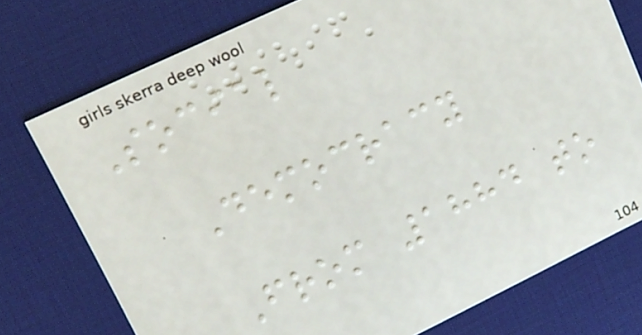Social
Democracy
From 1884 to
